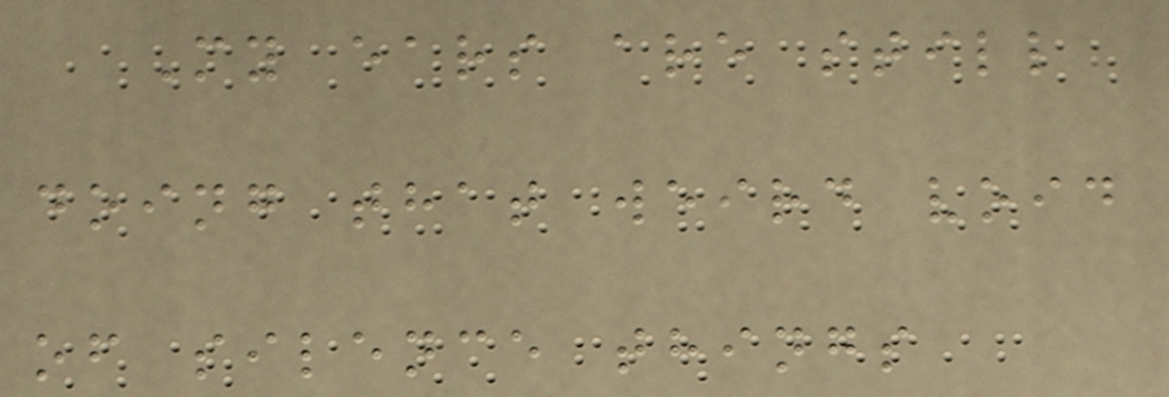My ears are still
doing that weird void
of silence things
